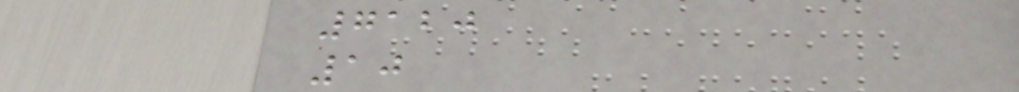7120
10
